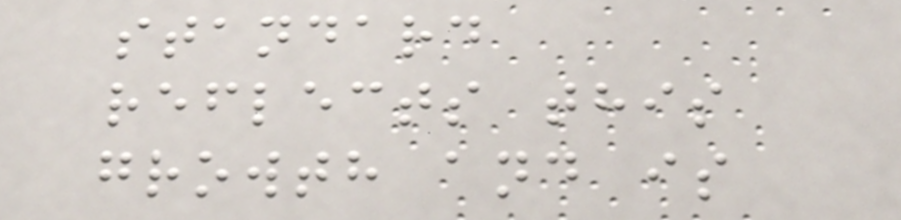standard
reflects this
growth and is
